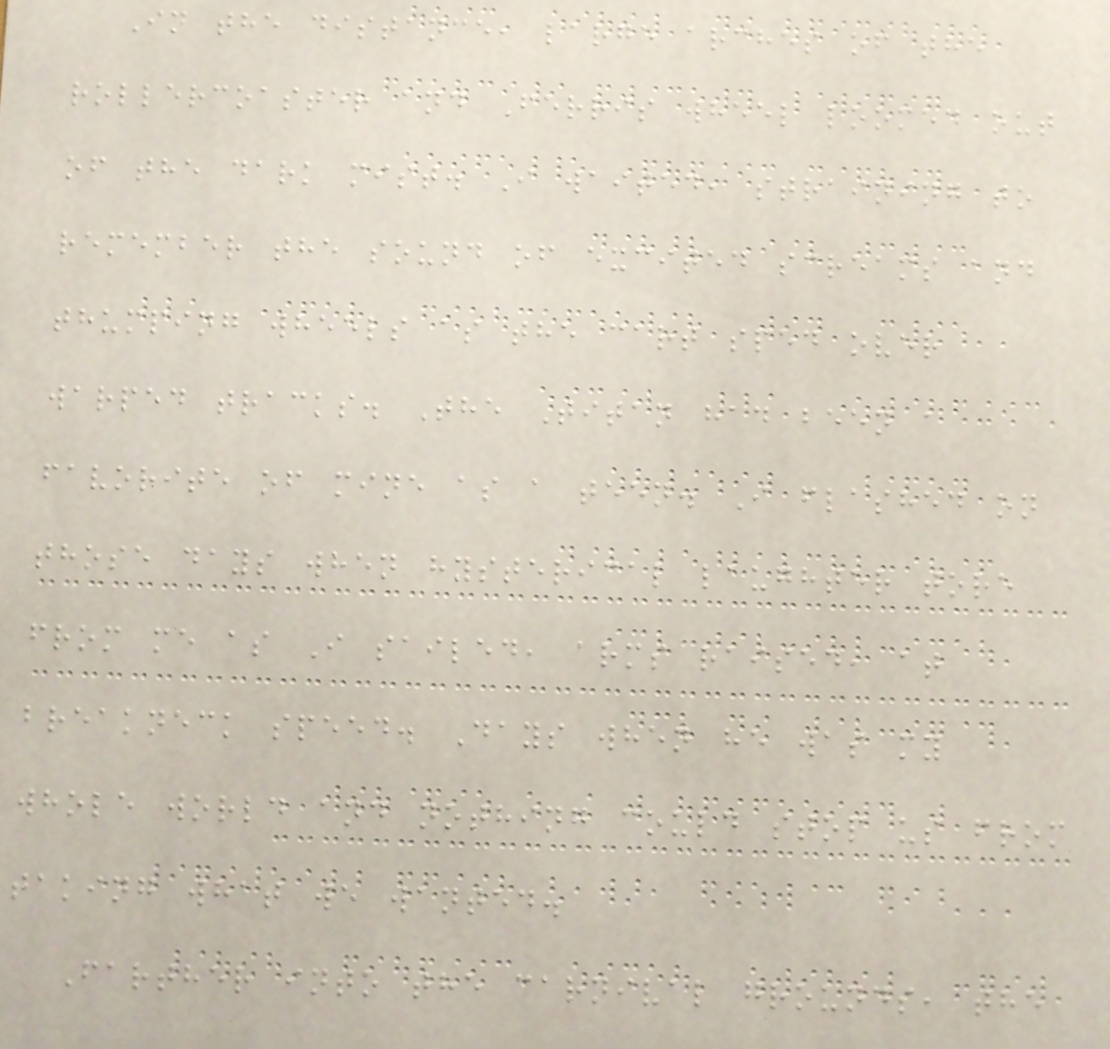In the distance, large arches of the
rollercoaster and Ferris wheel loomed out
of the dark mist. I waited, straining to
remember the sound of excited screams and
thumping wheels as the cart sped over
warped tracks. The Titan had been a
favorite of mine as a teen. I flashed on
those days when hysterical laughter tore
from me as I sailed, arms raised, at
breakneck speed. Days when he was my
whole world and nothing could stop us from
taking what we wanted.
Farther into the carnival grounds, the
